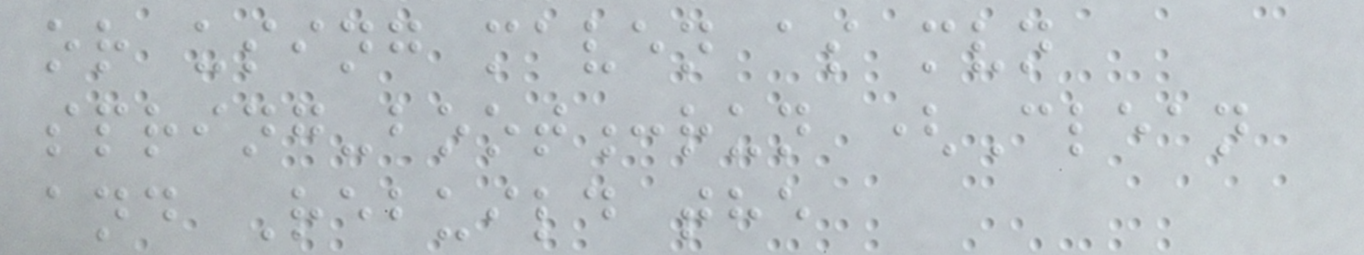or using maven as mvn
spring-boot:run (Clean
and Rebuild the
